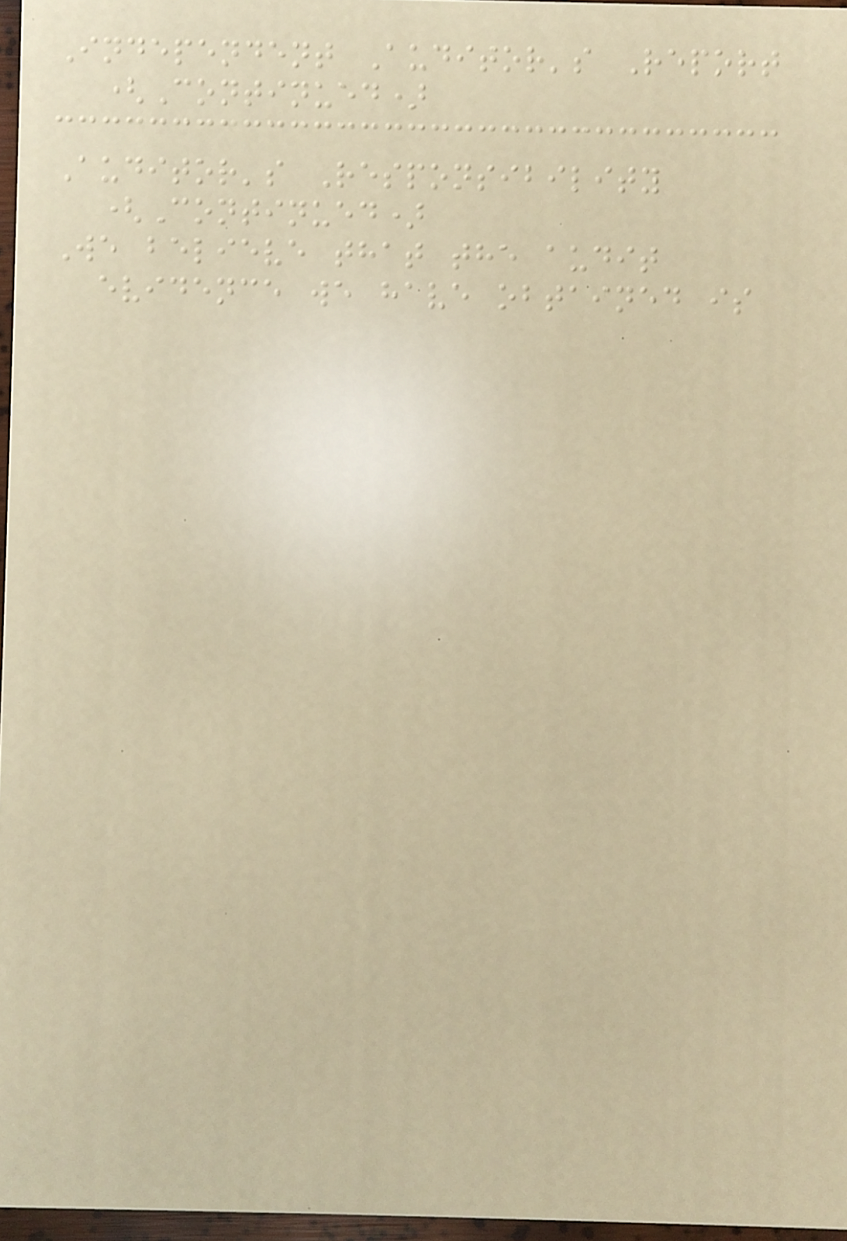Independent Auditor's Report
(Continued)
Auditor's Responsibility
(Continued)
We believe that the audit
evidence we have obtained is
